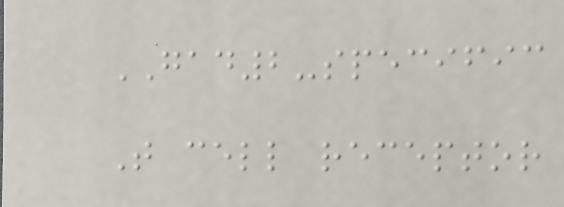GAD2-specific
T cell receptor
